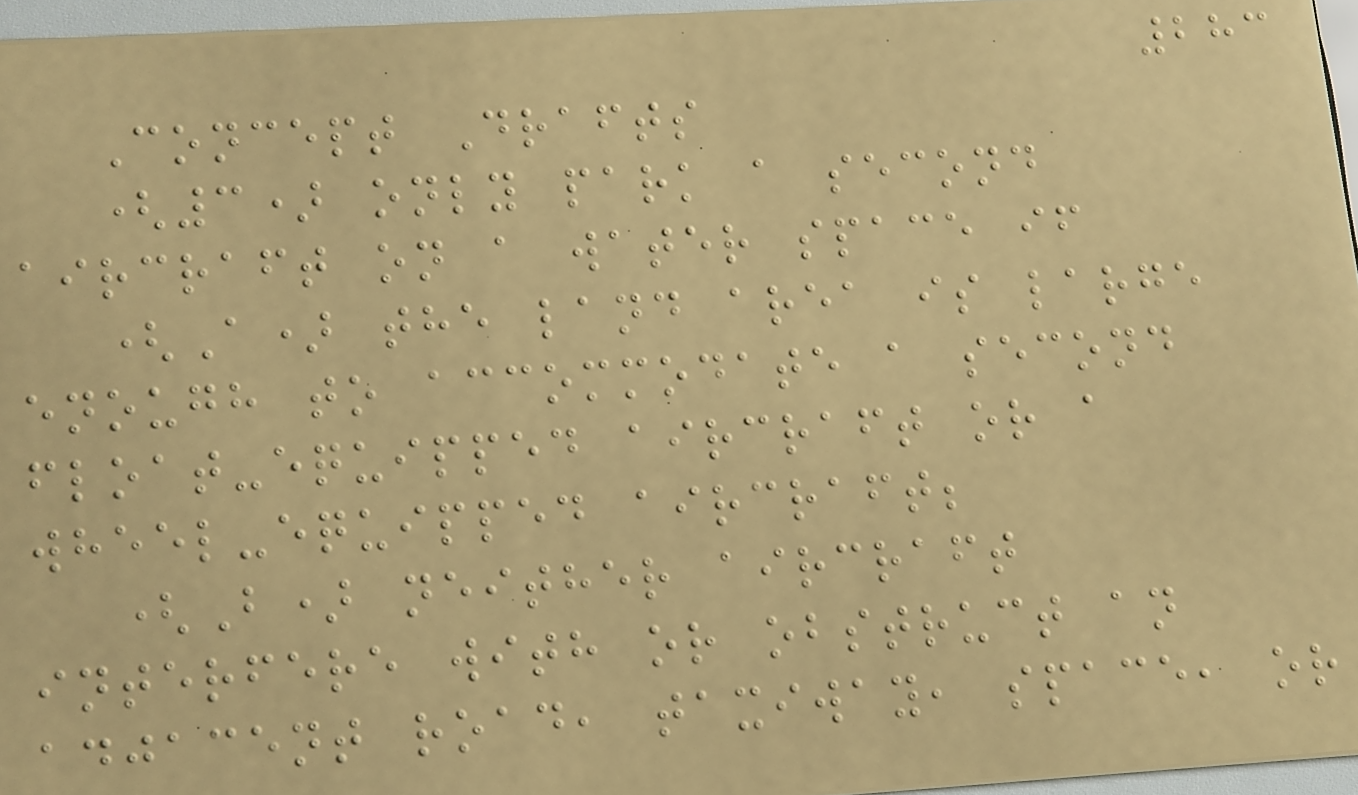283
Concept Drafts
(3) only park a second
aircraft on a water space if
(A) the land area is large
enough to accommodate a second
float-equipped aircraft or a
wheel-equipped aircraft;
(B) neither aircraft
interfere with or obstruct an
adjacent road, taxiway, space, or
